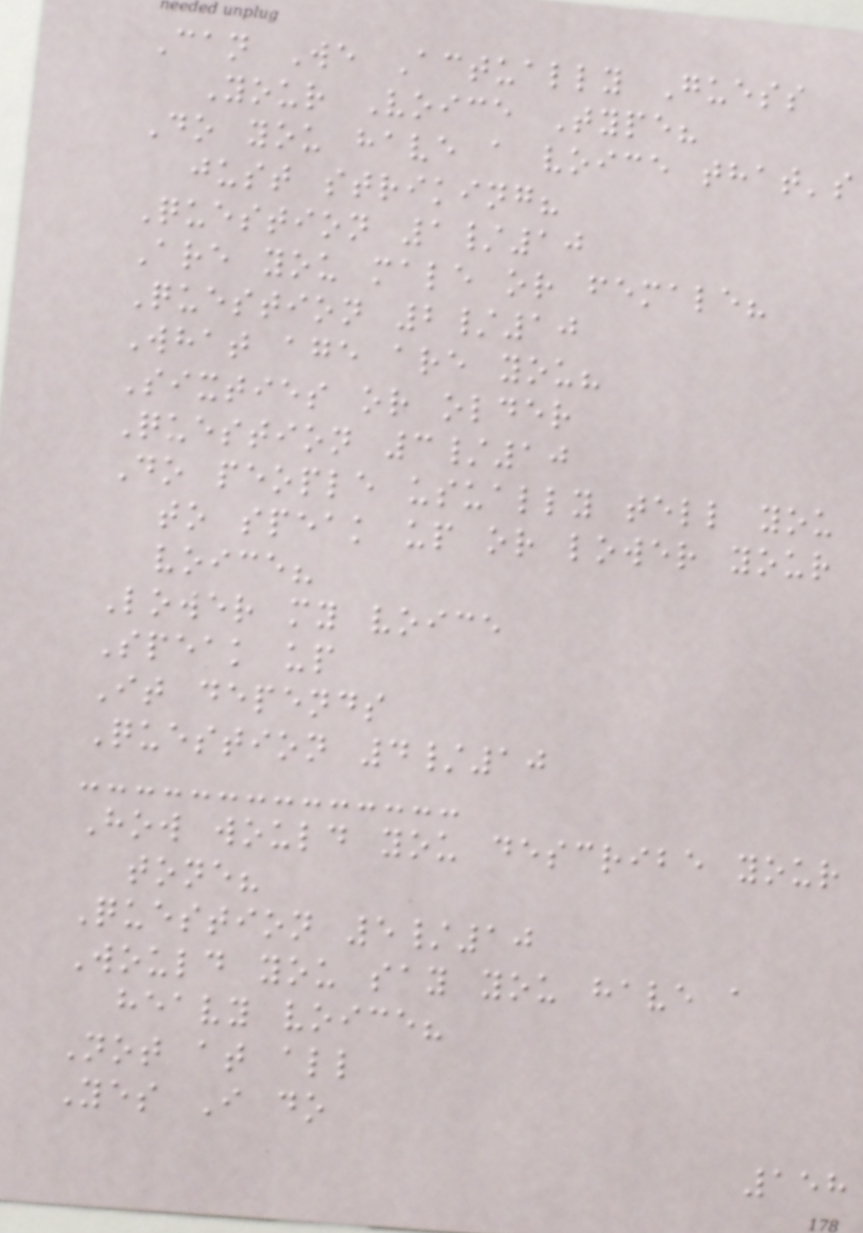Can We Actually Guess
Your Voice Type?
Do you have a voice that's
just striking?
Question 1/10
Are you male or female?
Question 2/10
What age are you?
Sixties or older
Question 3/10
Do people usually tell you
to speak up or lower your
voice?
Lower my voice
Speak up
It depends
Question 4/10
How would you describe your
tone?
Question 5/10
Would you say you have a
heavy voice?
Not at all
Yes I do
158
